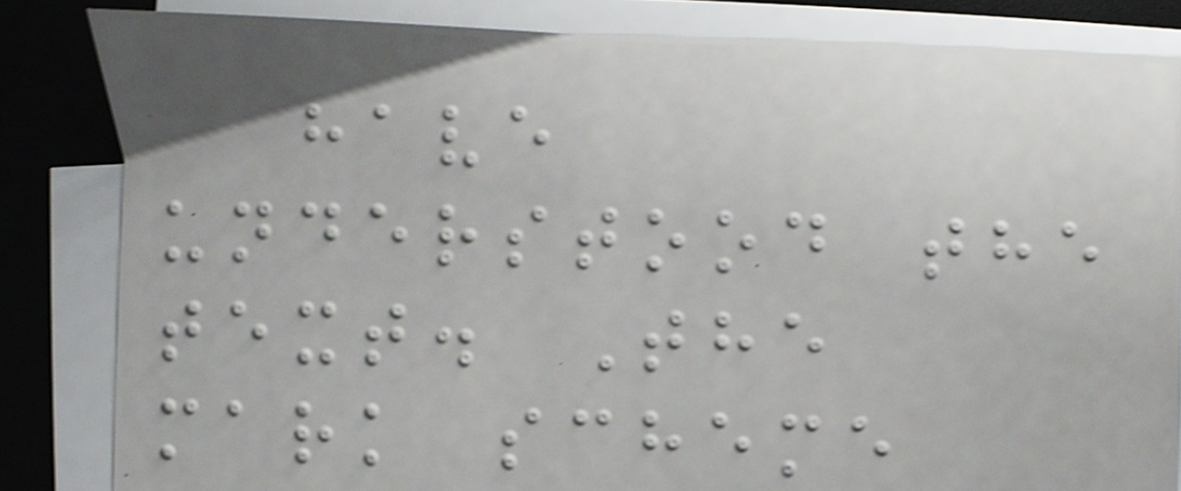have
understood the
text. The
mark scheme
